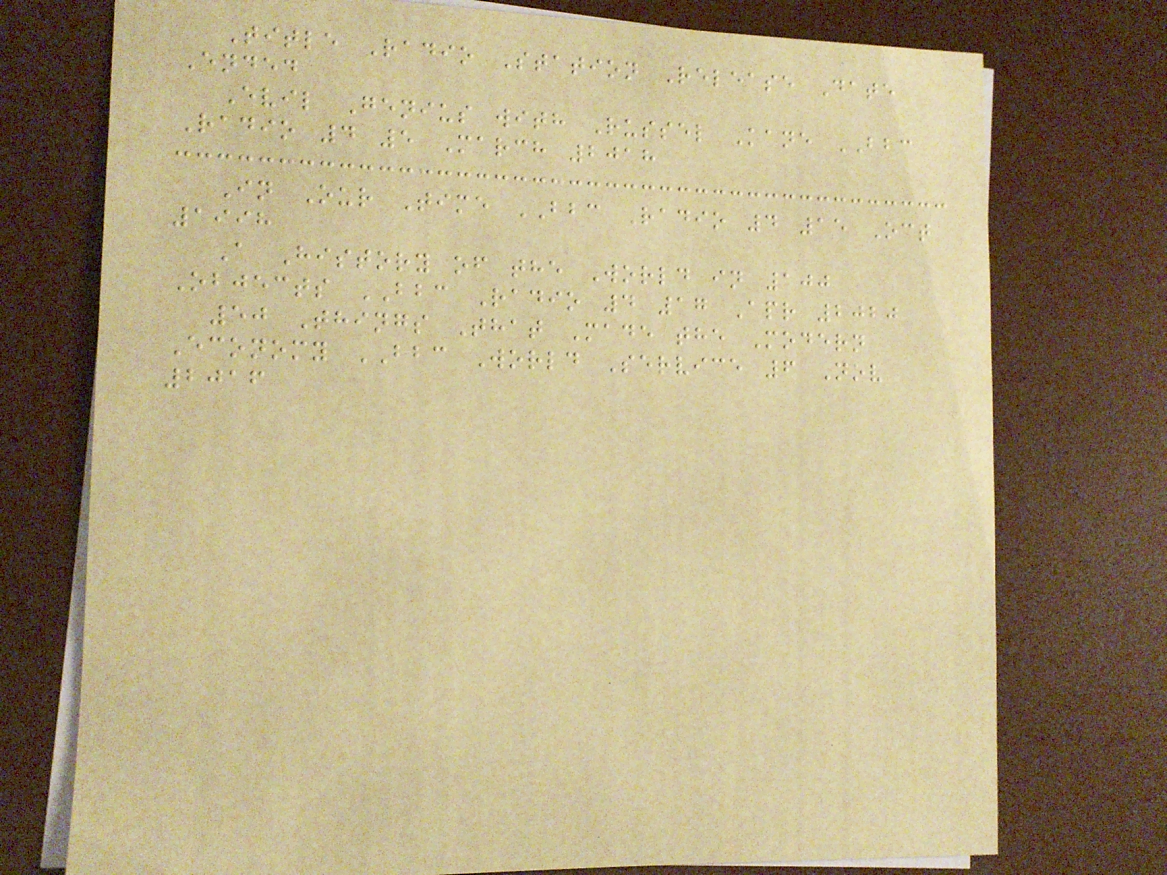Title Radio Station Release Date
Ended
Evil Genius with Russel Kane BBC
Radio 4 5 March 2018
In Our Time BBC Radio 4 15 Oct
1998
A History of the World in 100
Objects BBC Radio 4 17 Apr 2020
50 Things That Made the Modern
Economy BBC World Service 6 Nov
2016
